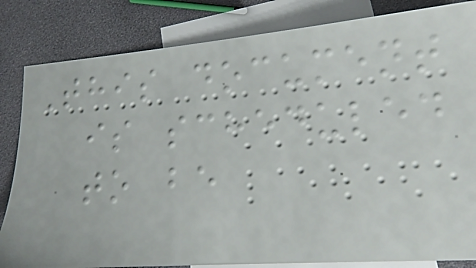This document
is scheduled
to be
